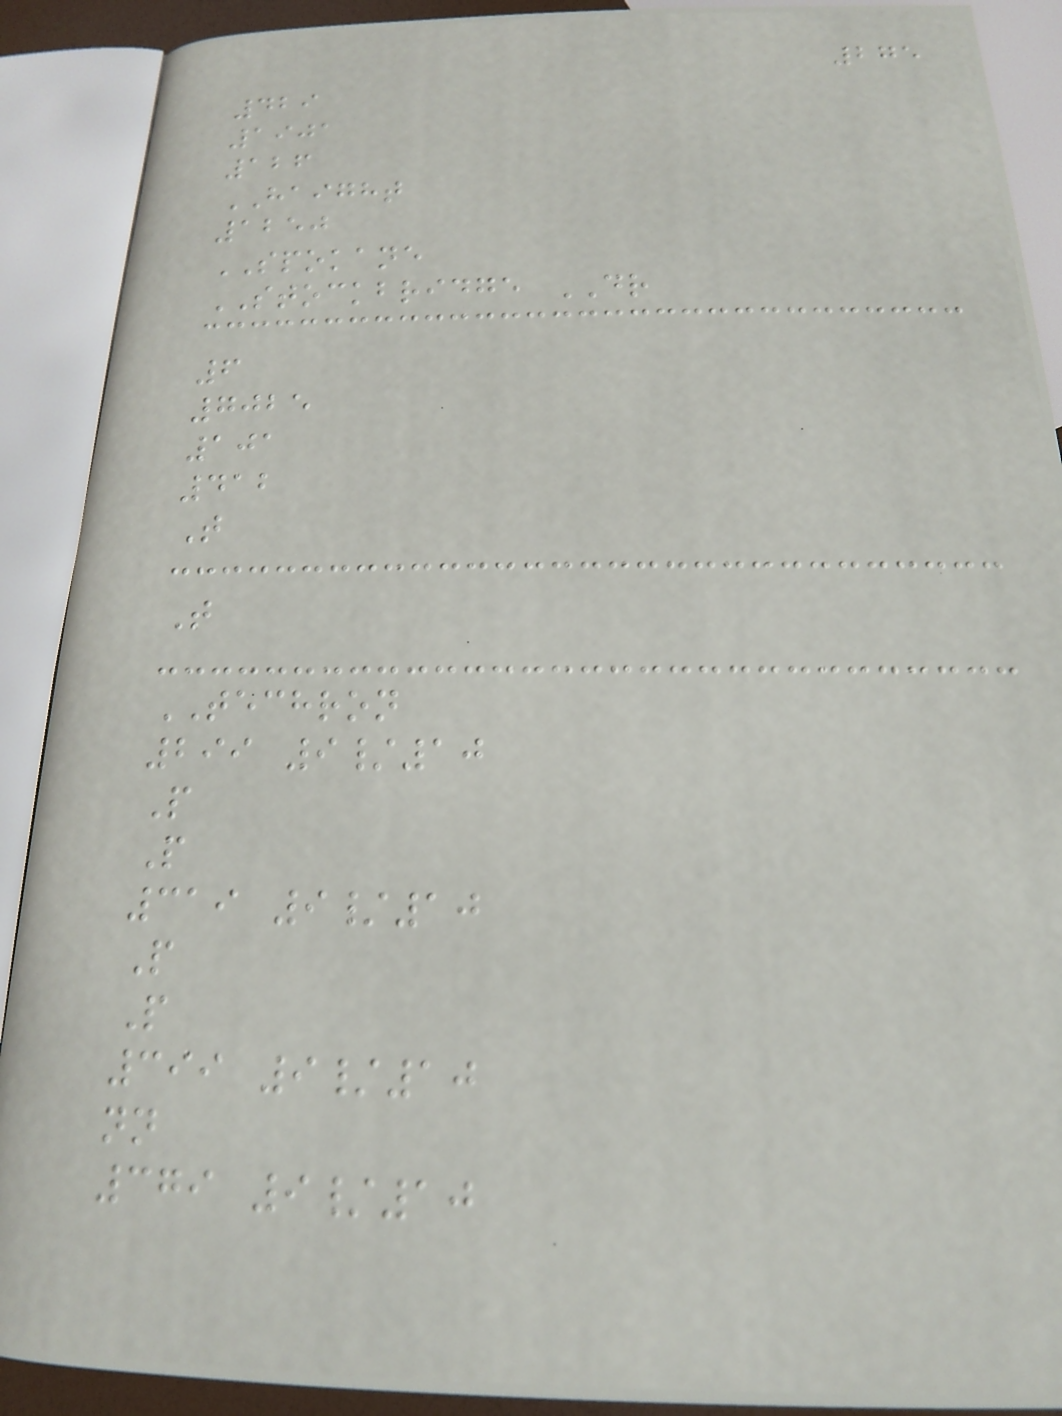275
429
1901
126
HAIGHT
1250
SPOKANE
STOCKBRIDGE DR
6
7025
101
412
T
T
TECHRON
299 9/10
P
P
319 9/10
P
P
399 9/10
nn
379 9/10
